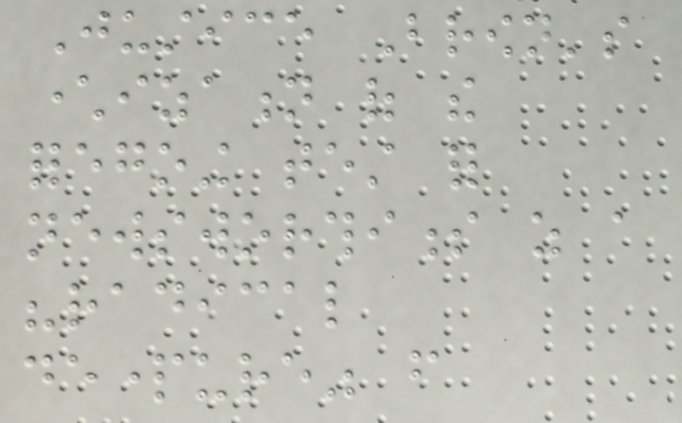Justice Brown's
characterization of the
foregoing test for
newsworthiness as a
"radical
departure" from
